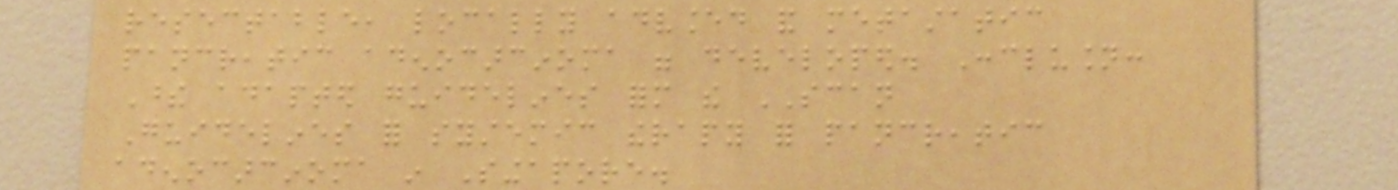resectable, locally advanced and metastatic
pancreatic adenocarcinoma were developed. Conclusion:
These adapted guidelines form the SCAN
Guidelines for systemic therapy for pancreatic
adenocarcinoma in Singapore.
